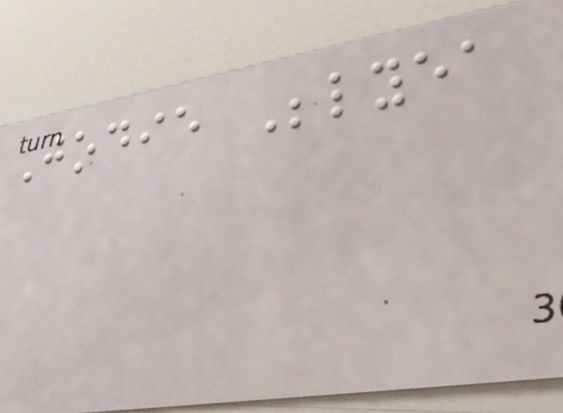Jodie Belyea
